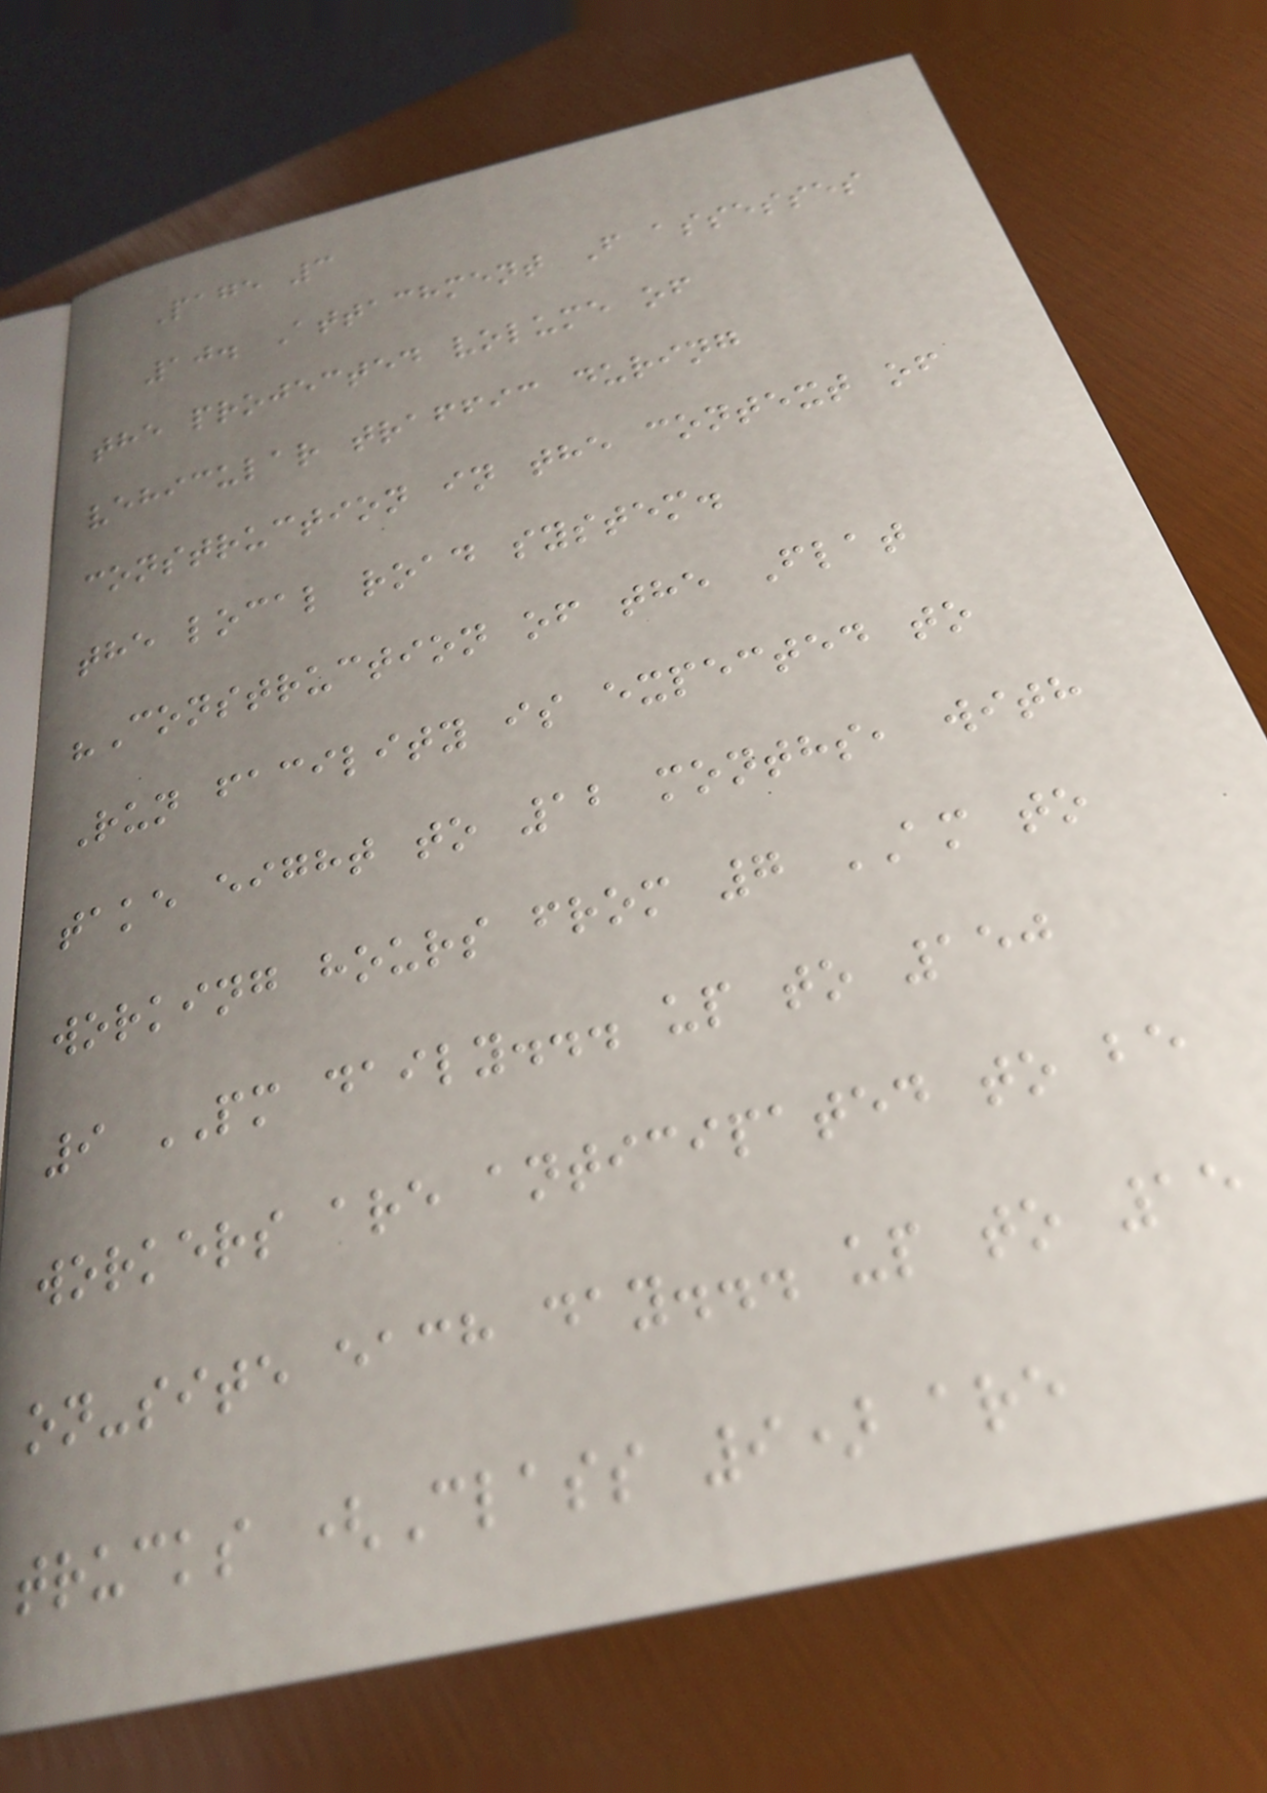Page 3
10. Attachment F assesses
the projected volume of
vehicular traffic during
construction in the context of
the local road system.
"Construction of the Flat
Run facility is expected to
take eight to 12 months, with
working hours from 7 AM to
9 PM daily... up to 150
workers are anticipated to be
on-site each day... up to 15
trucks (Class 9) are
